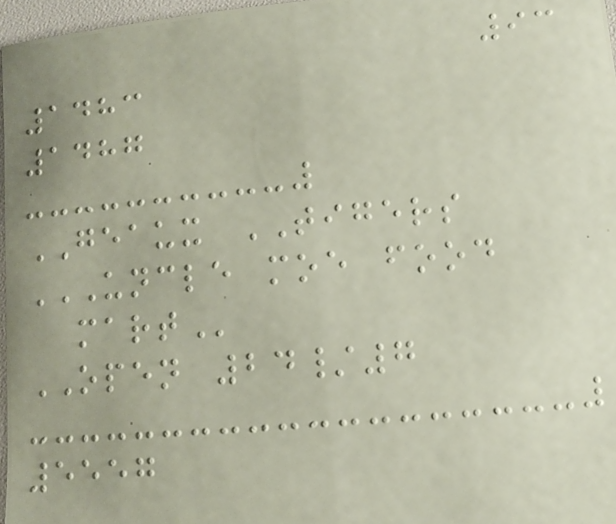93
1483
1487
GEAUX TIGERS
UNCLE MOE FOOD
MART
OPEN 24/7
5557
